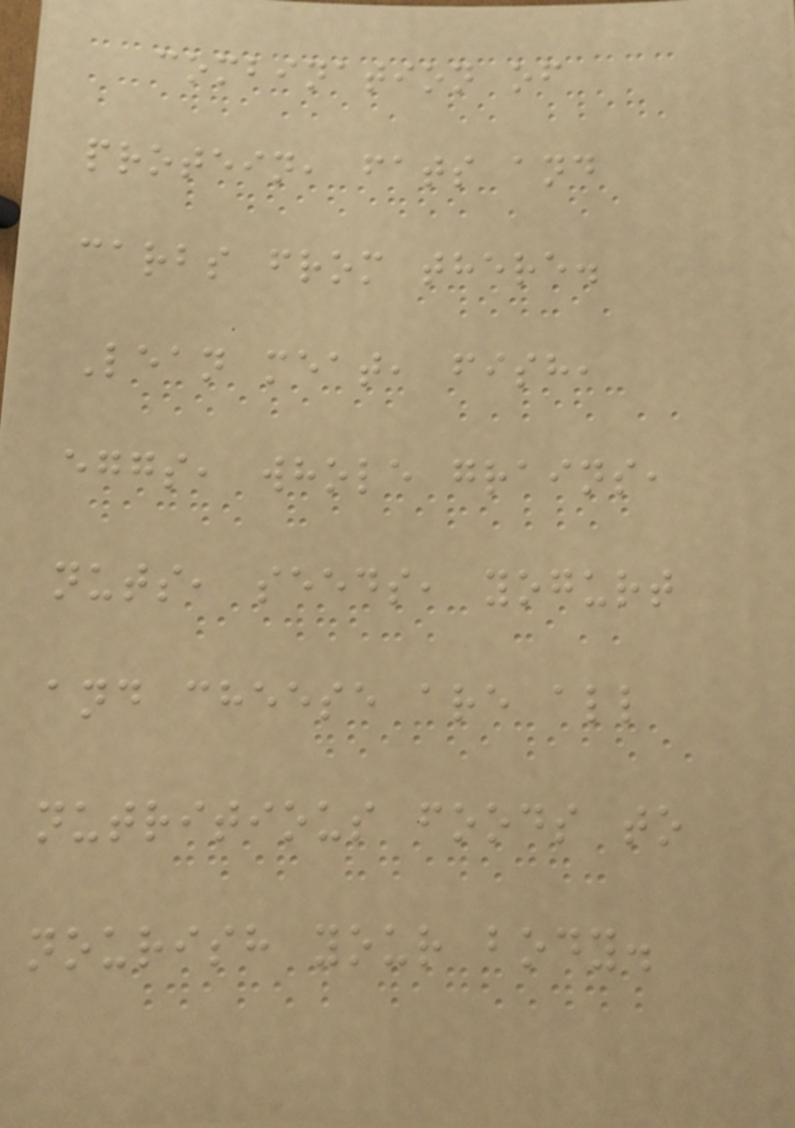combination of
protein, fats and
carbs from there.
Lean meat, fish,
eggs, whole grains,
nuts, seeds, yogurt
and cheese are all
nutritious foods to
nourish your body.
